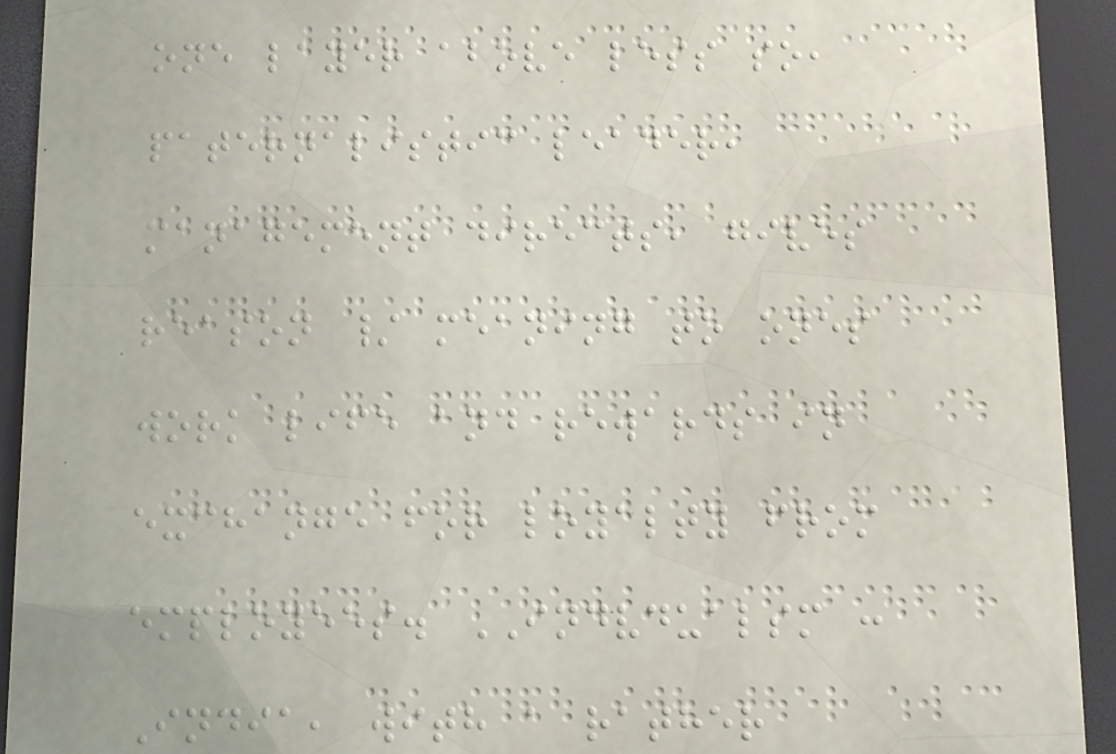one layer above less so,
paternalistic leader,
management directs, gives
reason / meaning to ones
work life and rewards in
exchange for loyalty from
employees. INDVDUALSM :
India, with a rather
